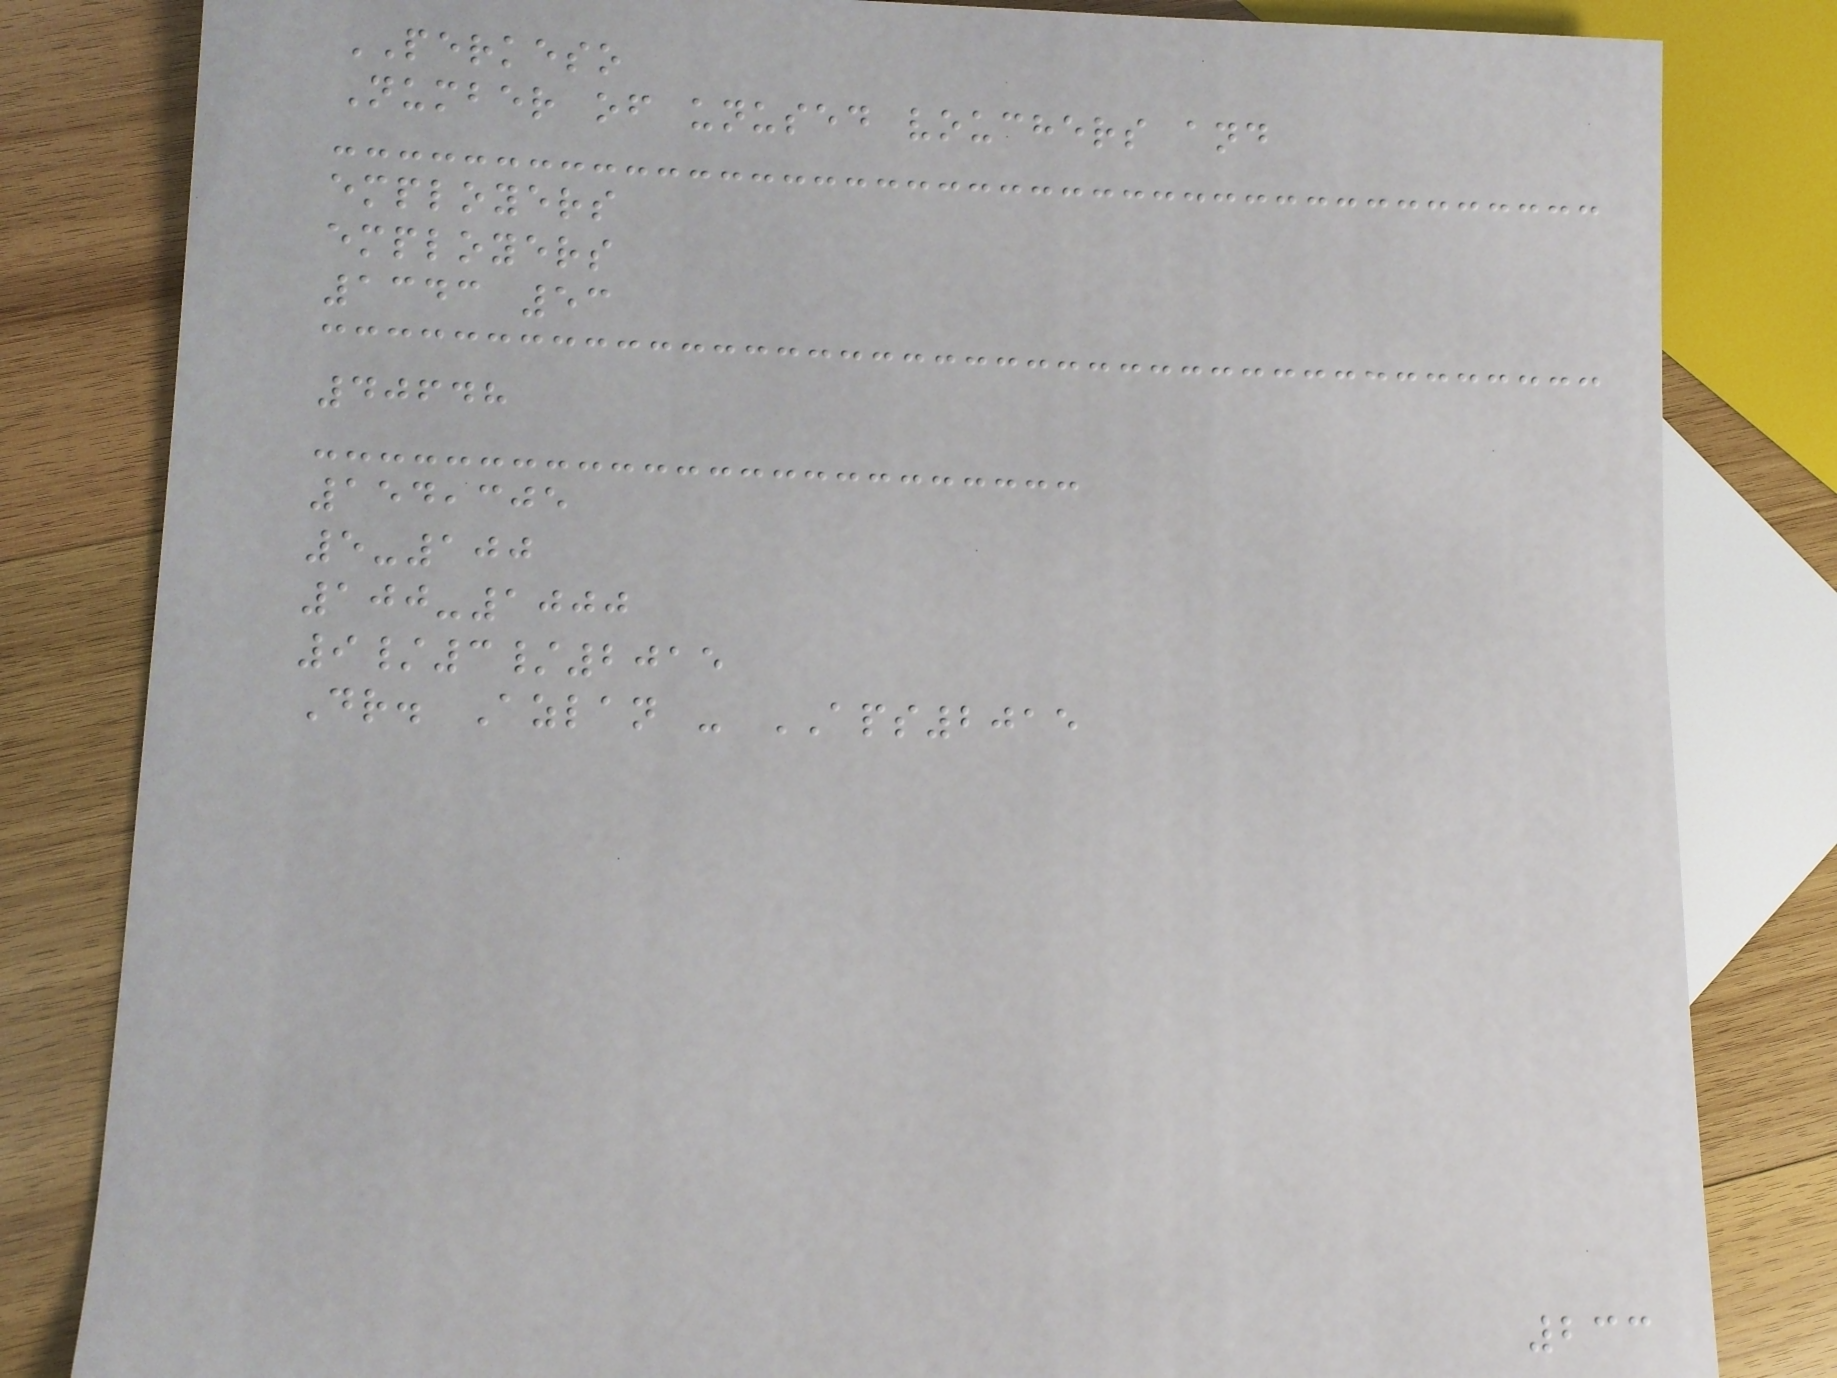PERKESO
Number of unused vouchers and
employers
employers
1343 53
40648
154,305
5-100
100-1000
9/3/2015
Dr. Azlan - APS2015
233
